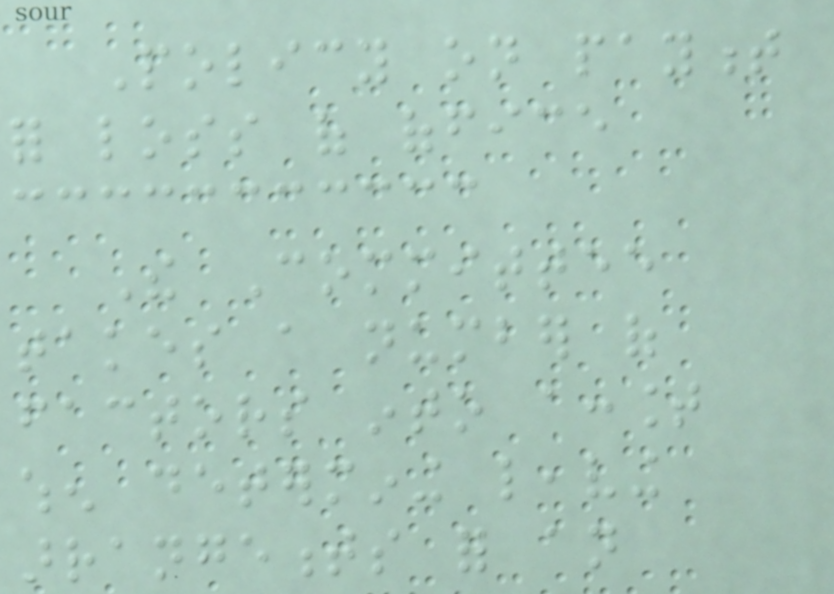Policy on payment
for loss of office
The Committee
takes a number of
factors into account
when determining leaving
arrangements for an
